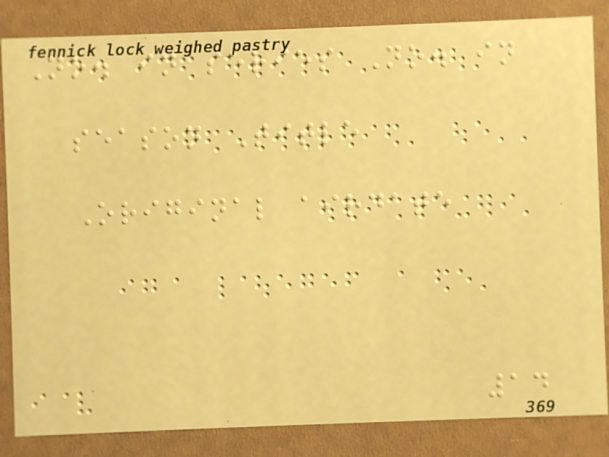No. in series No. in
season Title
Original airdate
14
